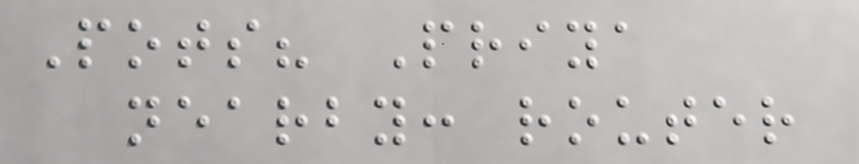Pots? Priya
nearby: router
